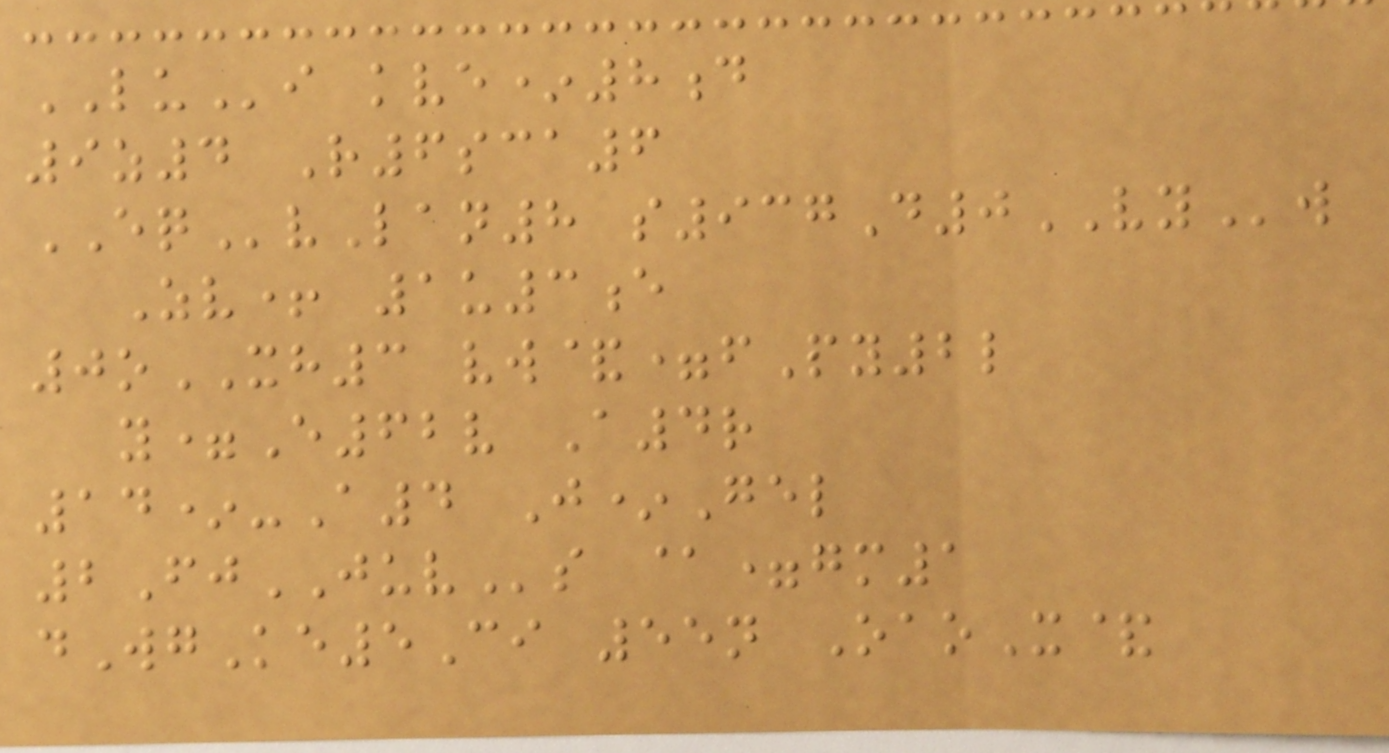LUi kve*8d
9z4 R6sca6
EQvLan8 s937D0VYw
Zv+ 1u3e
0oXH3 vw&=fPy2l
y=E62v A4r
14*-A4 J*Gel
2FjJUVs @=gm1
dWgKe5Ci 55n OaoX&
